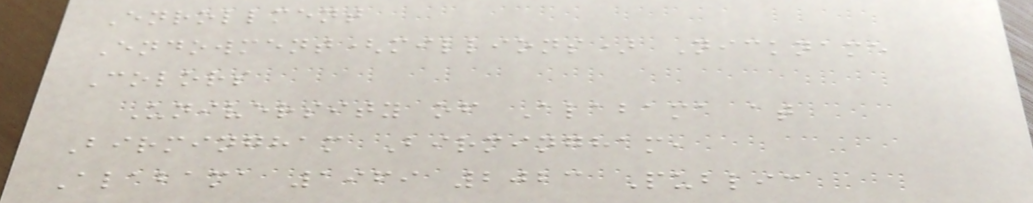Enrollment
Endowment(millions) Nickname
Colors
University of Alabama at
Birmingham Birmingham,
Alabama 1969 2023 Public
